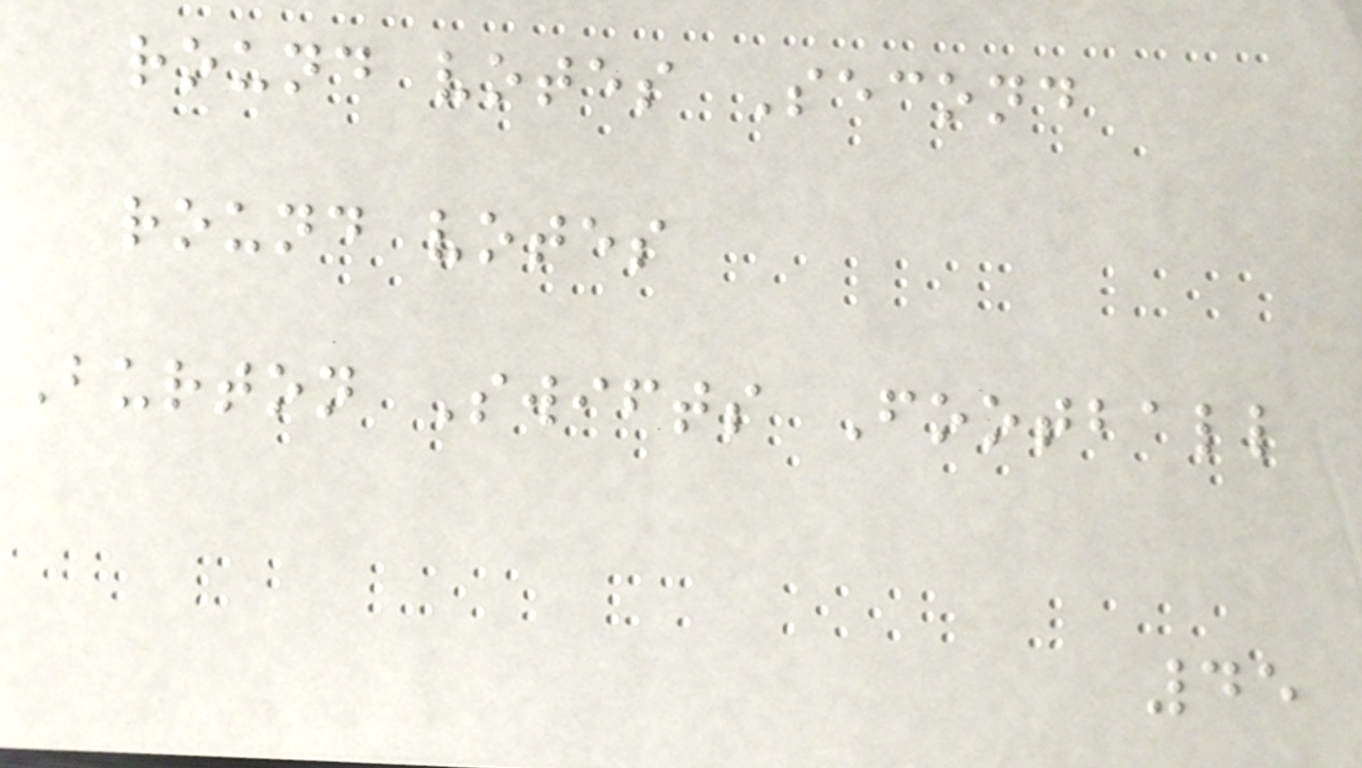round votes Second
round votes
Burton Swifts Football
45
